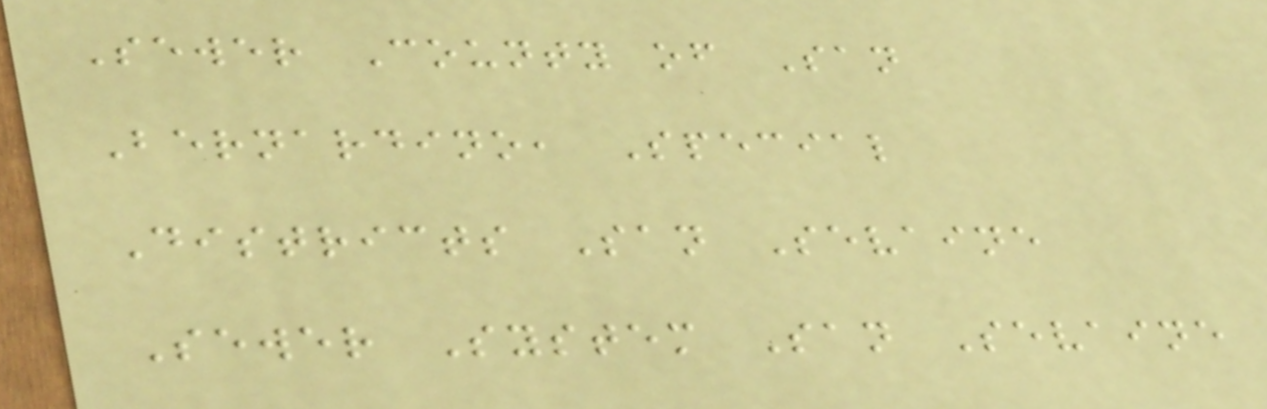Sewer County of San
Bernardino, Special
Districts San Sevaine
Sewer System San Sevaine
